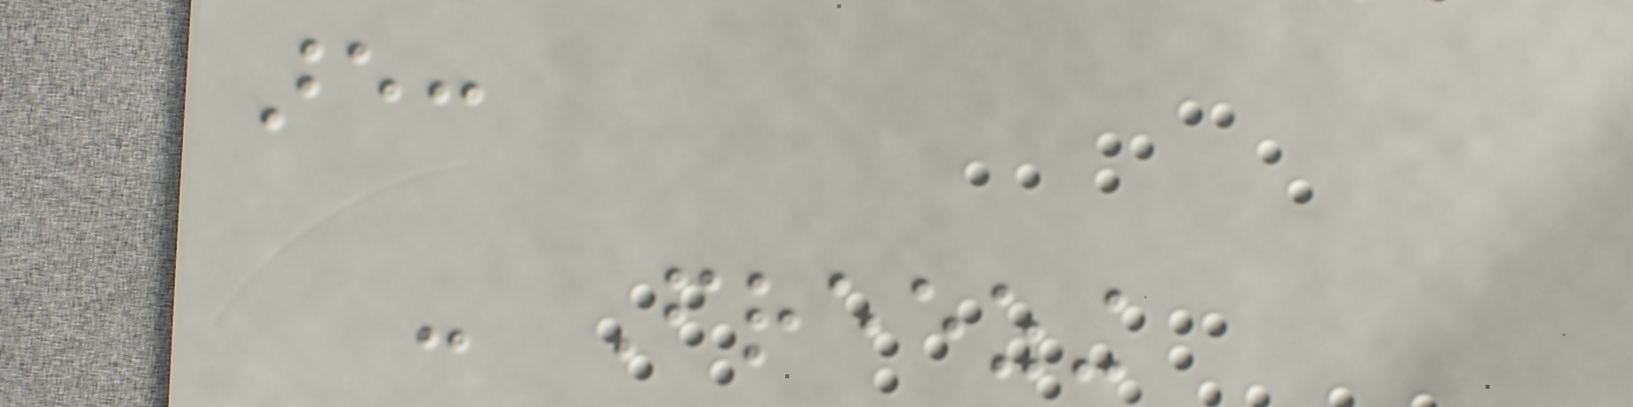are:
- Freezing
